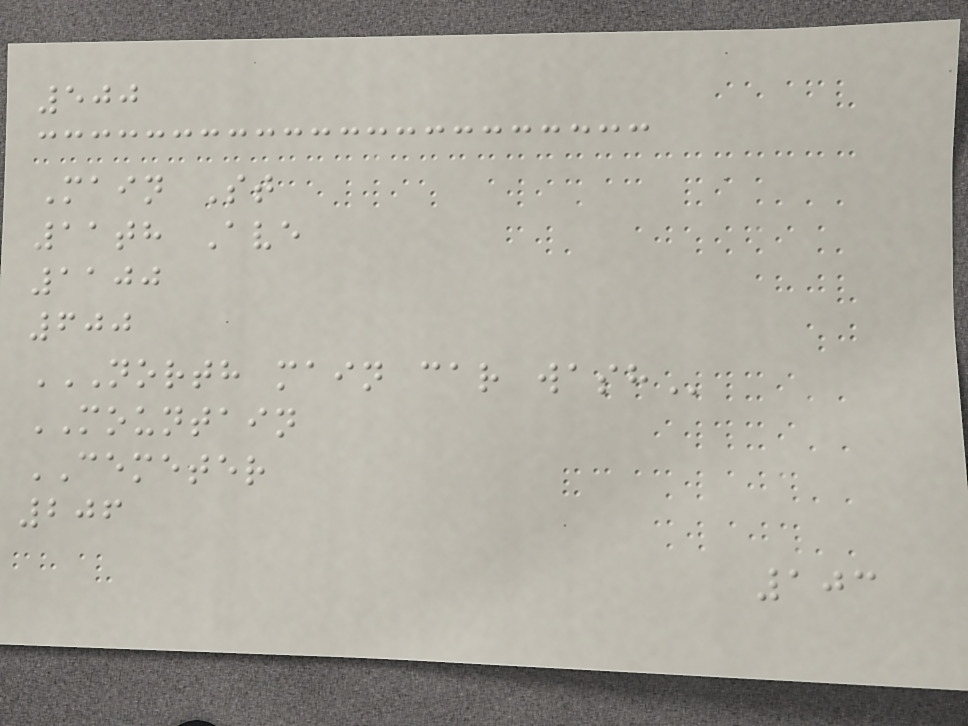500
Main St
11th Ave
1100
600
NORTH MAIN CAR WASH
MOUNTAIN
CEMETER
206
103
